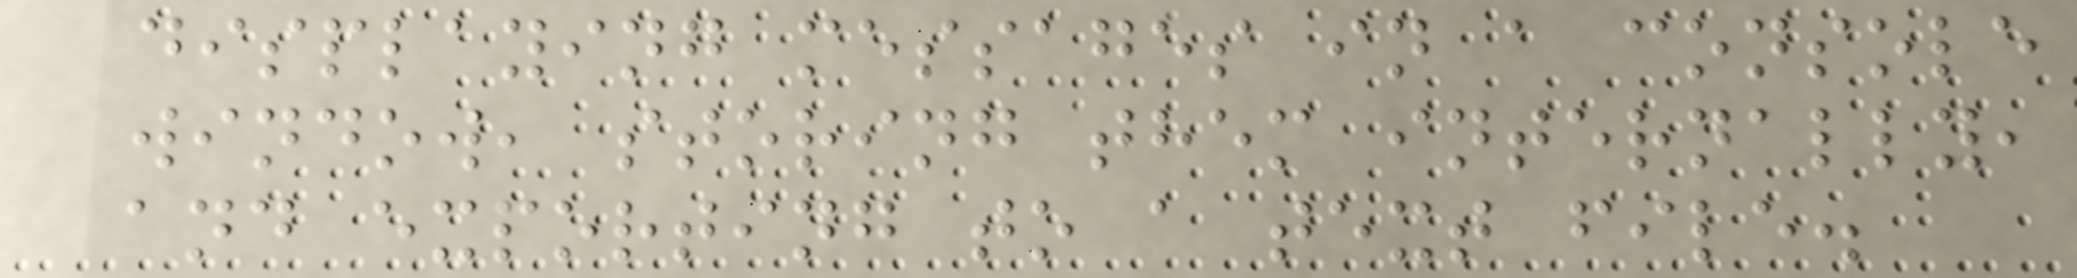displaying messages in a console
window, storing them internally,
and exporting to a text file.
